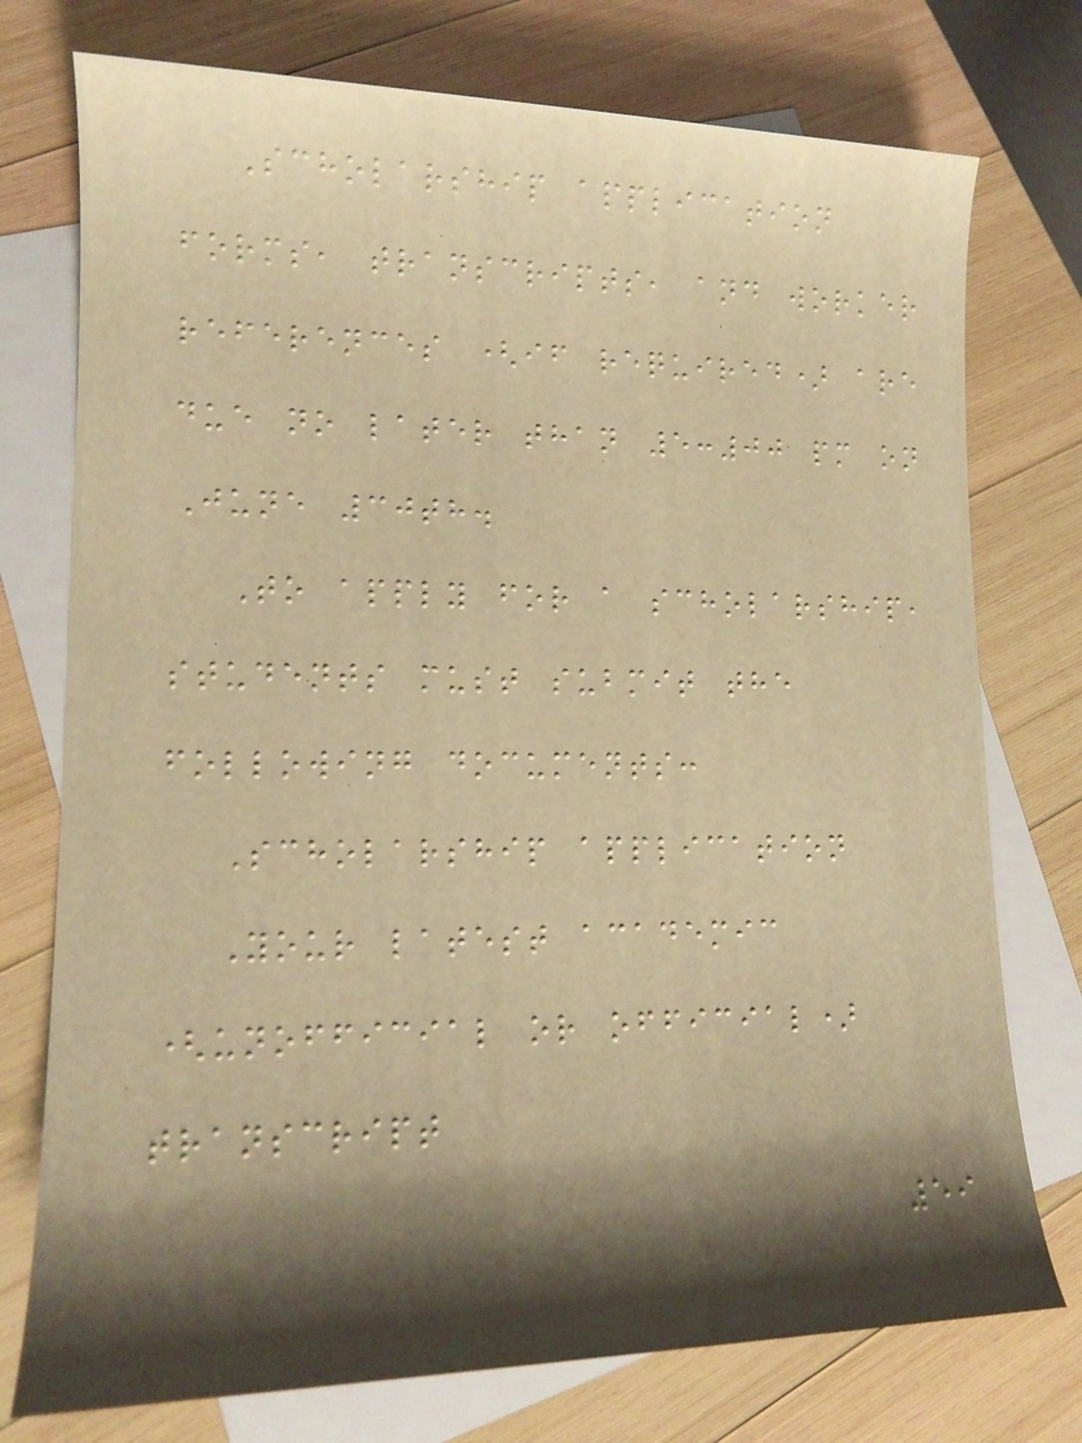Scholarship application
forms, transcripts, and worker
references (if required) are
due no later than 5:00 pm on
June 30th.
To apply for a scholarship,
students must submit the
following documents:
Scholarship application
Your latest academic
(unofficial or official)
transcript
59
